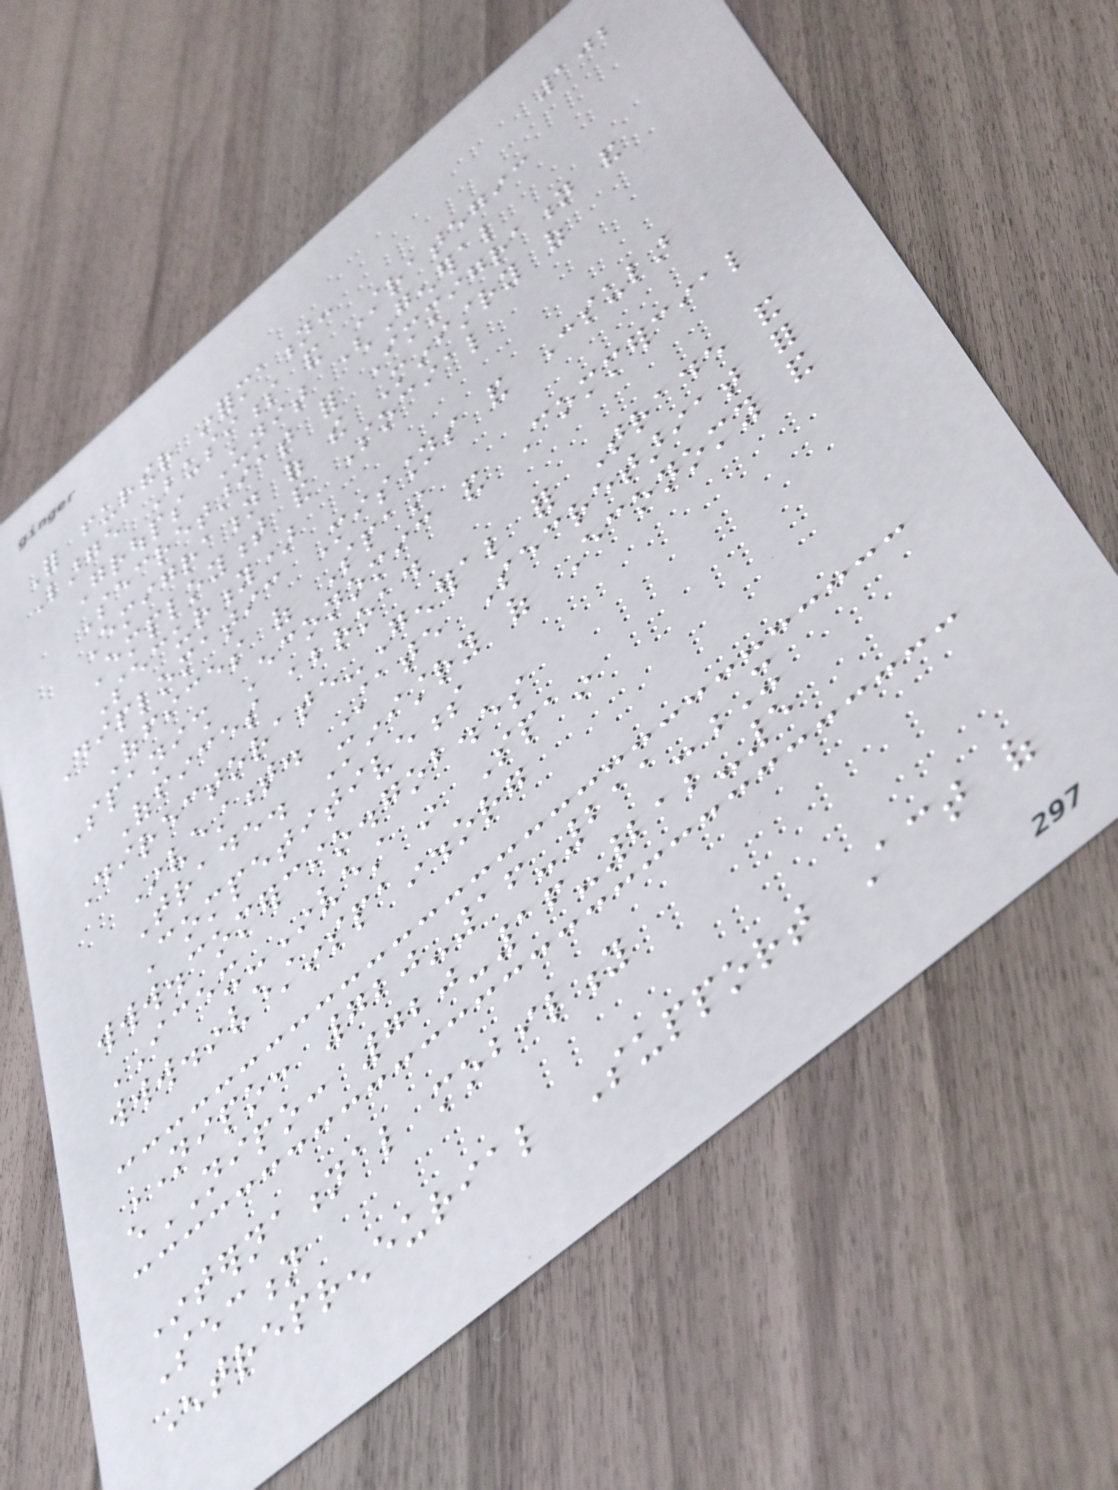102
For further information:
Large Business and Strategic
Groups Unit (General
Secretariat for Immigration and
Emigration of the Ministry of
Employment and Social
Security)
Diplomatic Missions and Consular
Offices of Spain
Spanish Economic and Commercial
Offices abroad
Directorate-General for Trade and
Investment. State Secretariat for
Trade. Ministry of Economy and
Competitiveness
www.comercio.gob.es
ICEX-Invest in Spain
www.investinspain.org
NIPO: 720-16-211-X
eNIPO: 720-16-212-5
International mobility
Section
Entrepreneurial Support Act of
